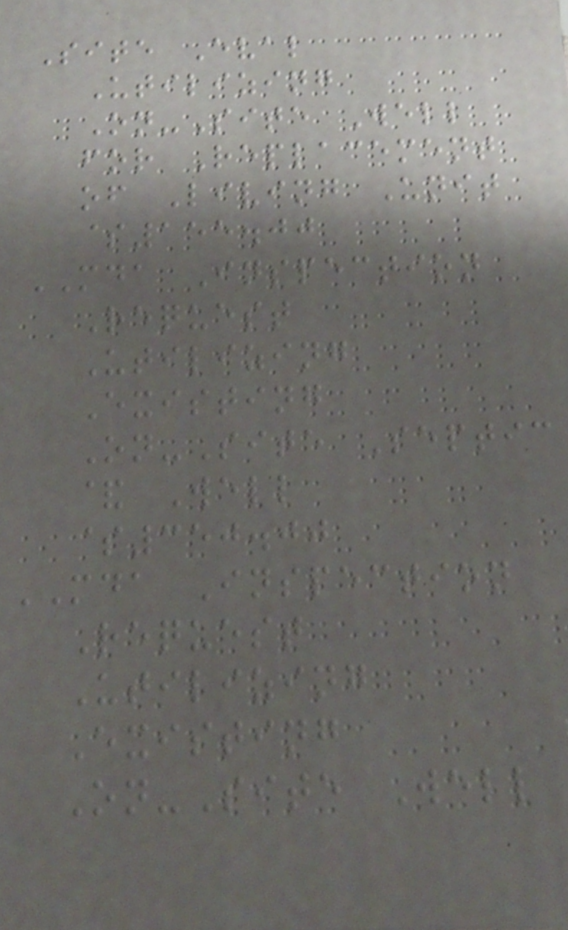Site Eval
Utilizing
On-Site Well
for Replacement
of Living Unit
$155.00
MDA Inspection
Request
Utilizing
Existing
On-Site Septic
& Well
$350.00
MDA Inspection
Request
Utilizing
Existing
On-Site Well
